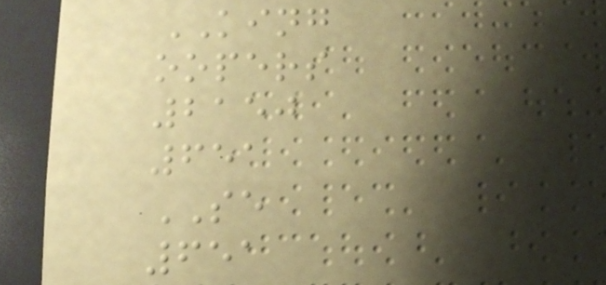KING
oopers
2150
651
SE
651
